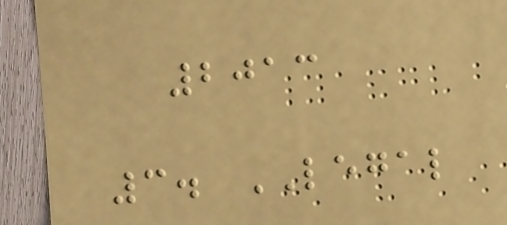2013
3. LEGAL
